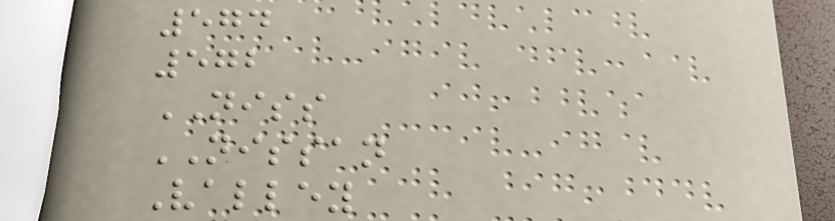574
572
NISS
NISSAN
Valley
